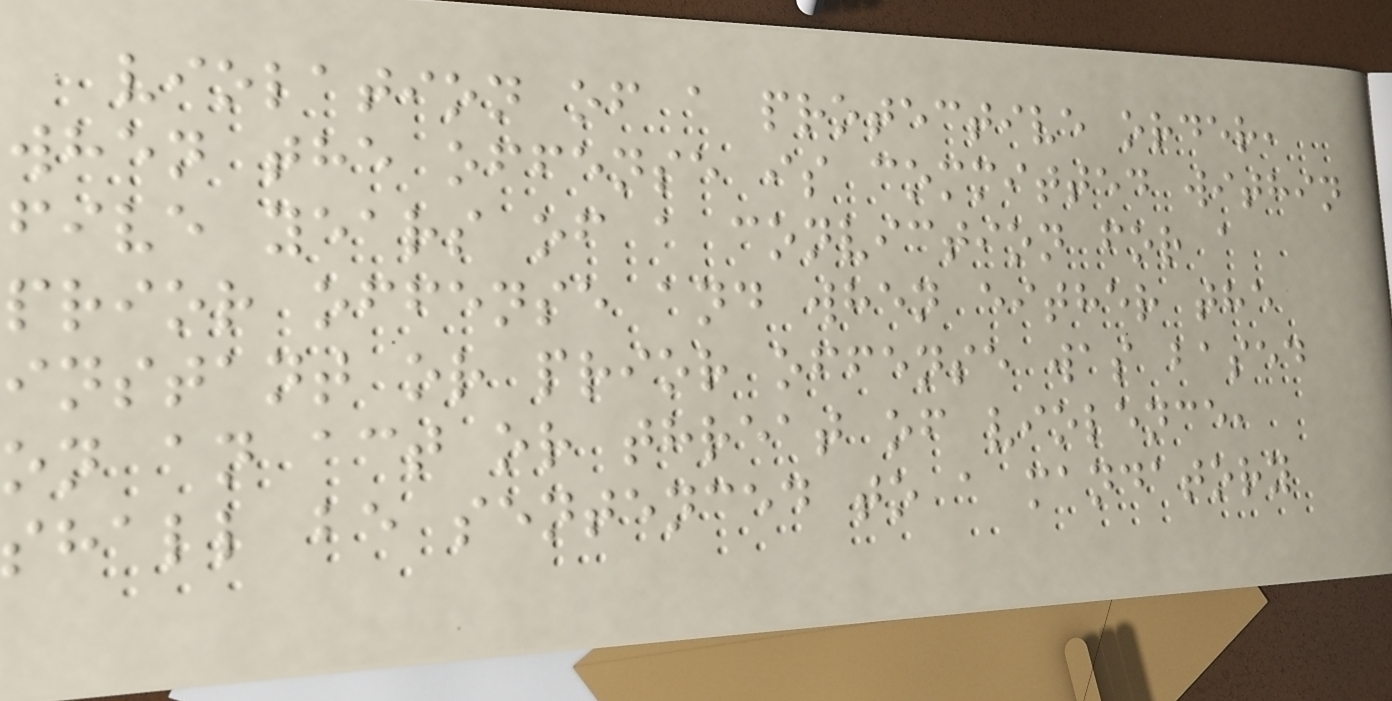violation of a protective order,
when the offense is committed within
five years of a conviction for a
prior offense and when either the
instant or prior offense was based
on an act or threat of violence,
shall be sentenced to a mandatory
